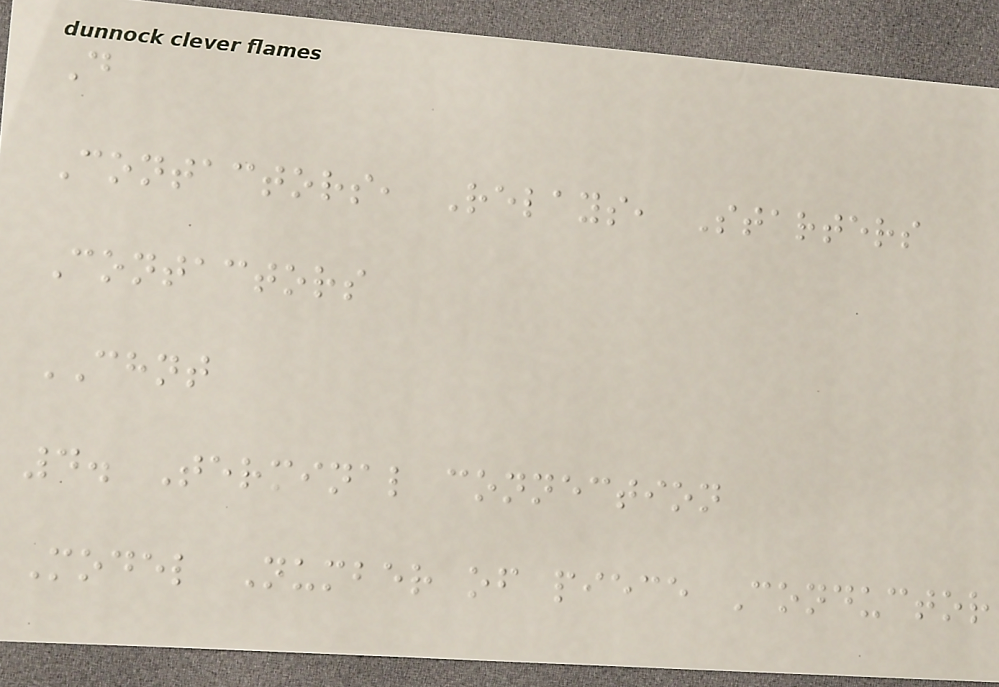D
Contactors, Relays, Starters
Contactors
CHNT
4. Terminal connection
Model Number of piece Conductor
